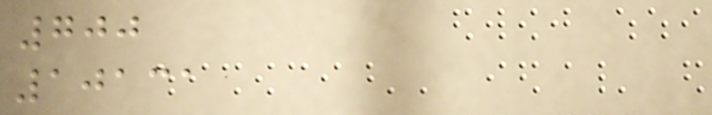700
10131
